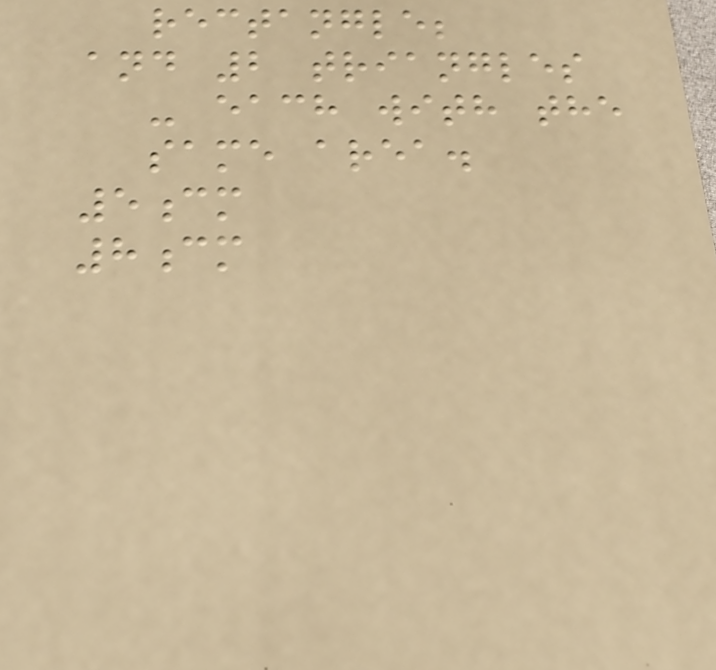rectangle;
and 2 triangles
- each with the
same area.
5cm
8cm
